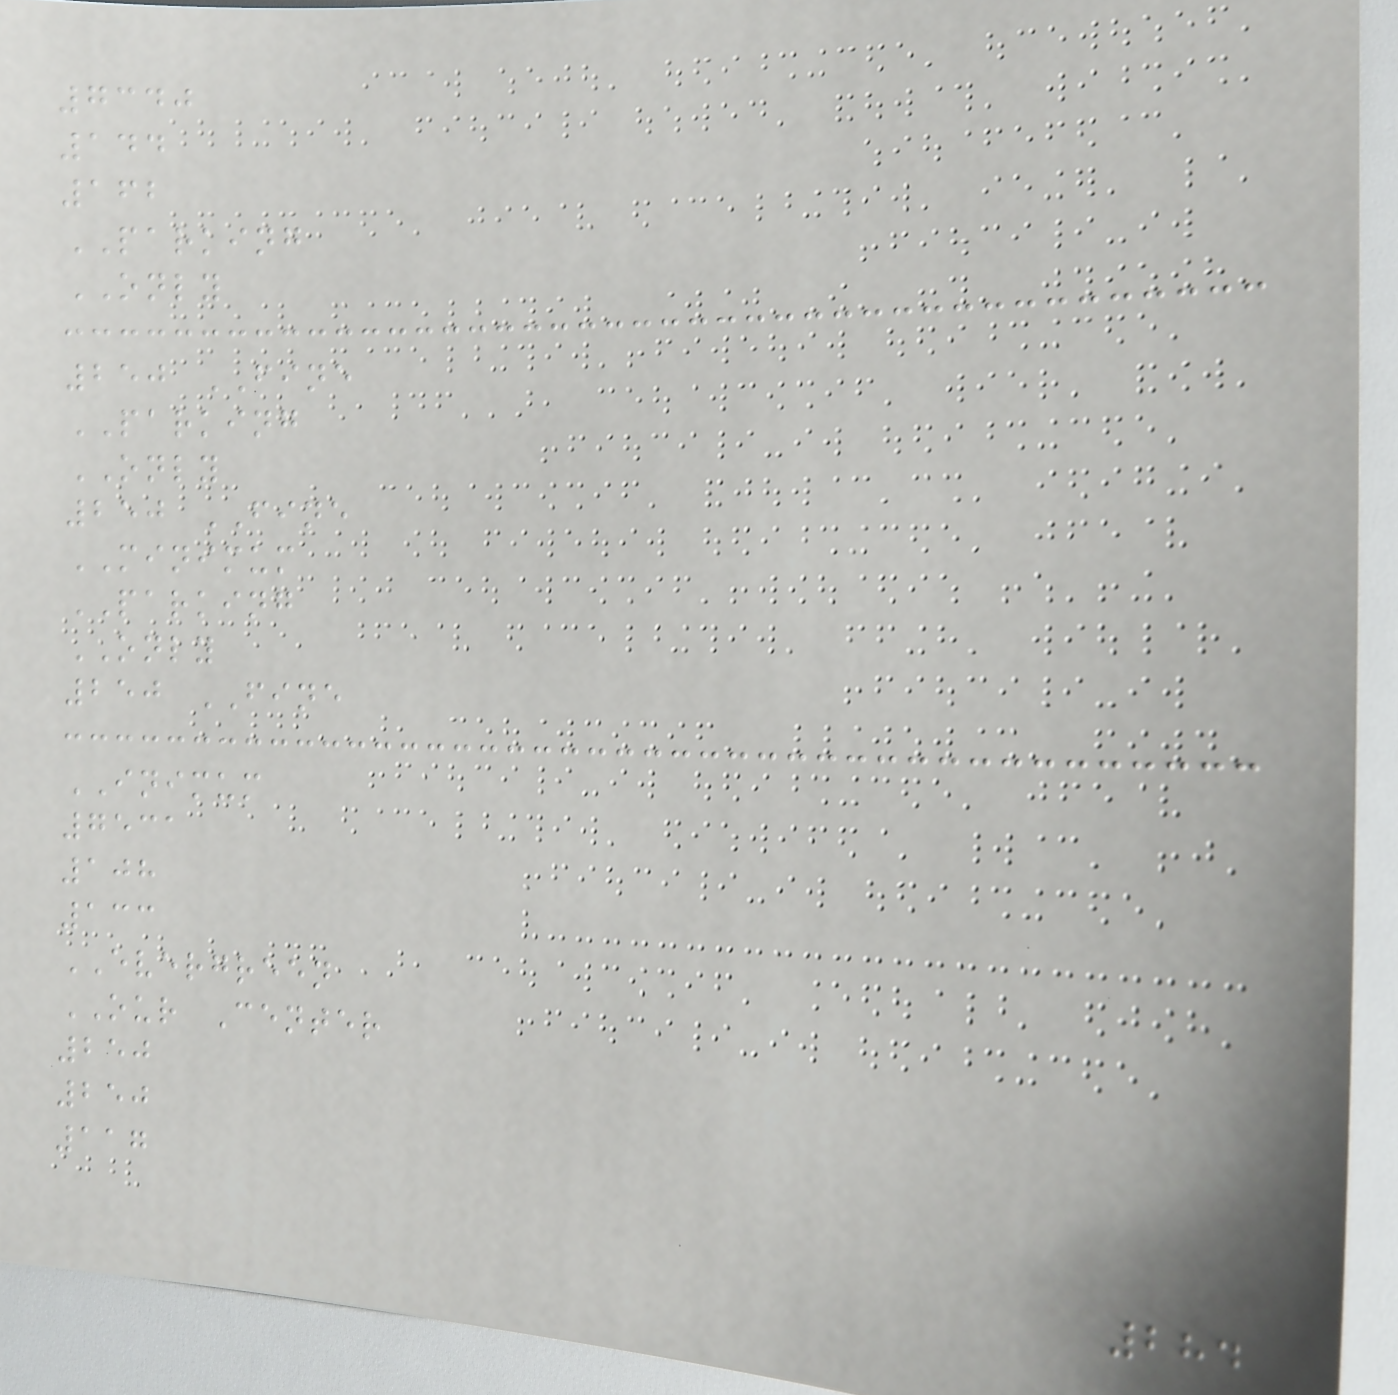7340
144
162
PARKING
ONLY
250 FINE
PARKING
ONLY
250 FINE
MINIMUM
PARKING
ONLY
250 FINE
INIMUM
7531
108
133
EVERGREEN
OUR Center
250
250
117
284
